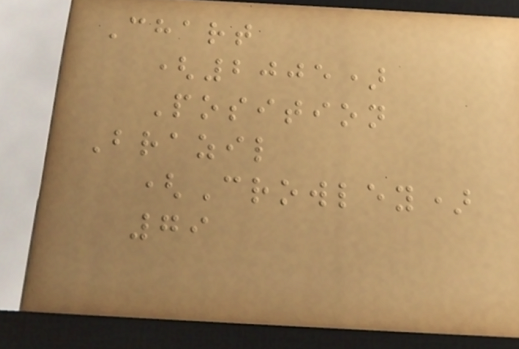Chart
(2005)
Position
Brazil
(Crowley)
79
